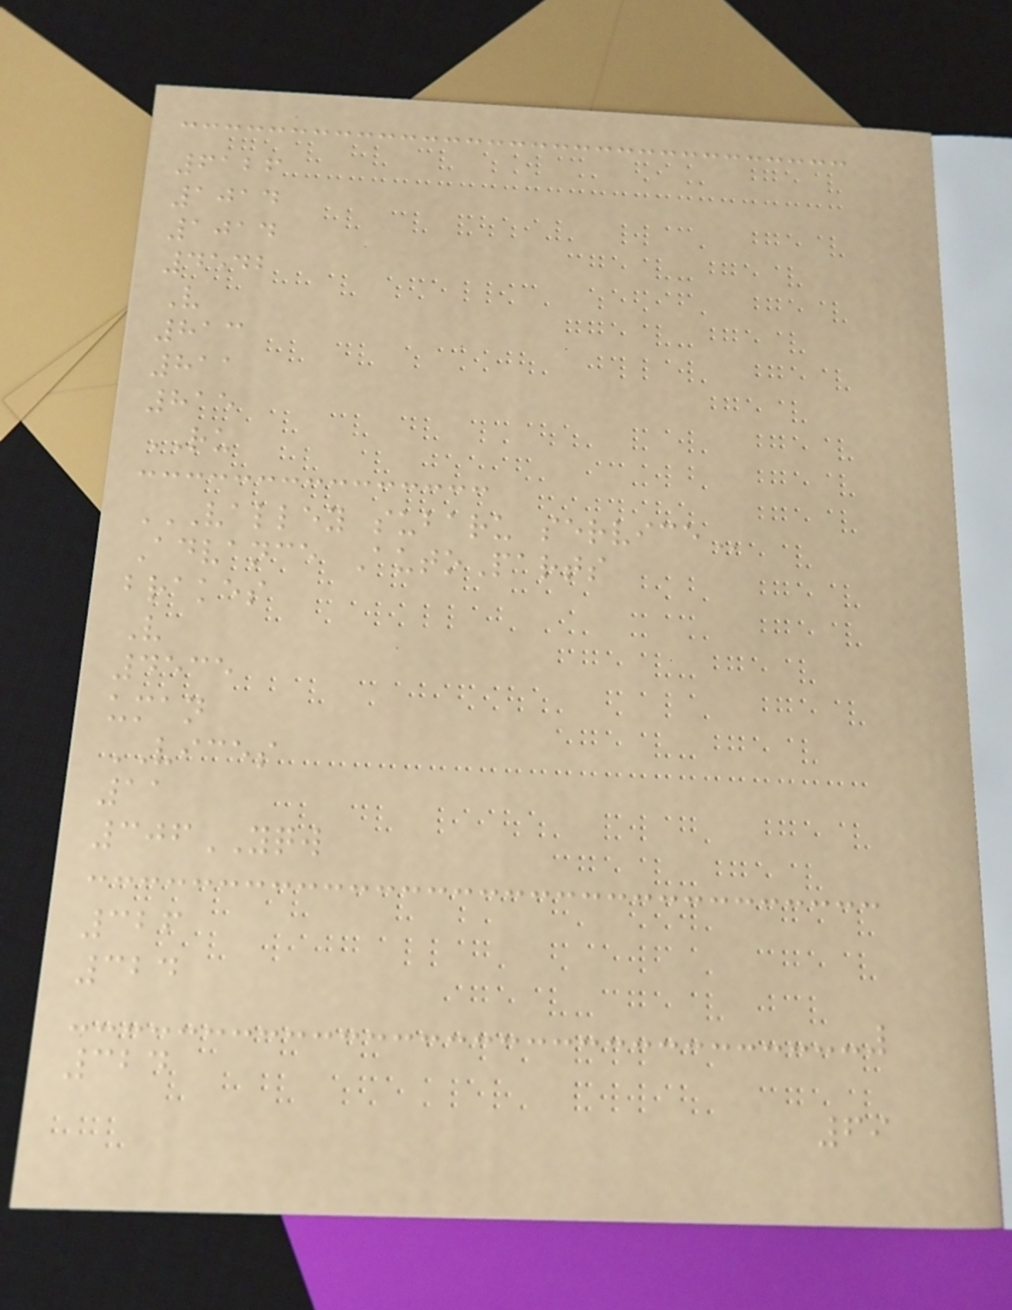6126
1014
1014
4542
V
813
811
815
RU
VALLEY SUBARU SERVICE
Advance AutoParts
brakes
V
4535
uman
VICES
11
306YQW
326
324
324
69
